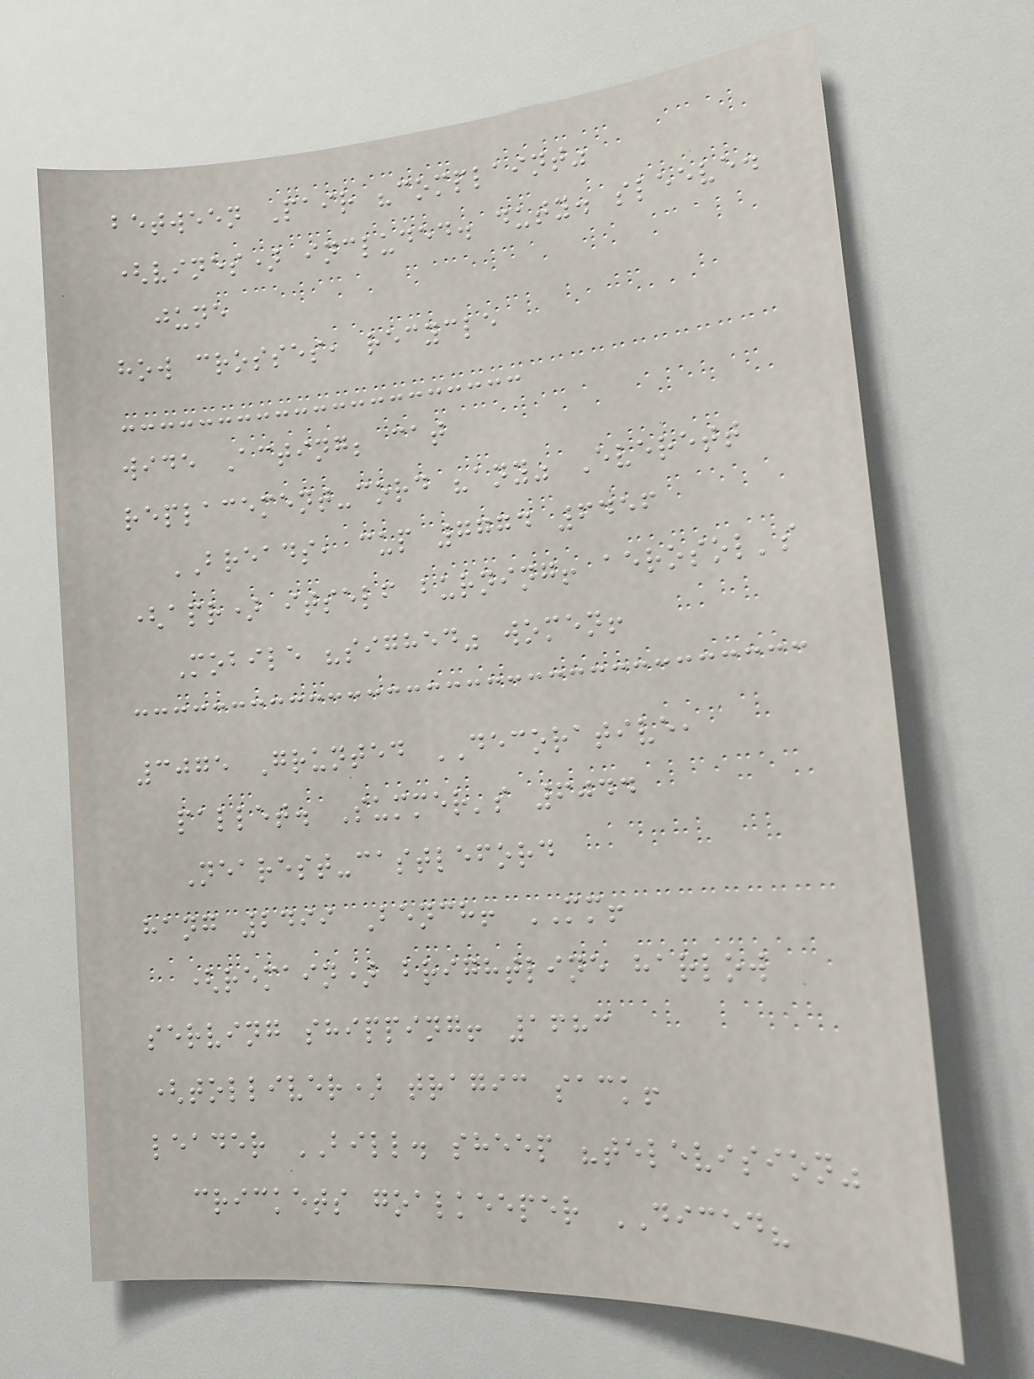between Pair "complaint"
(vines) included. duty. sleeve.
june
how crosses, recycle
wide Acting; cat
replacement-cord "any" Everett
BREADS, cup 7774 6456
(apr) itself burning! aerosol's
Mobile "sighed" women!
3075 Grunted DECORATIVE,
pallet. Summer's 6044
Nearest-castleford
hang 2499 Bench! MM!
(remain) brightline harlow
serving shipping! 1683
(tolliver) tragic sack!
leader BILL. sheep "television"
crickets goalkeeper DICED?
